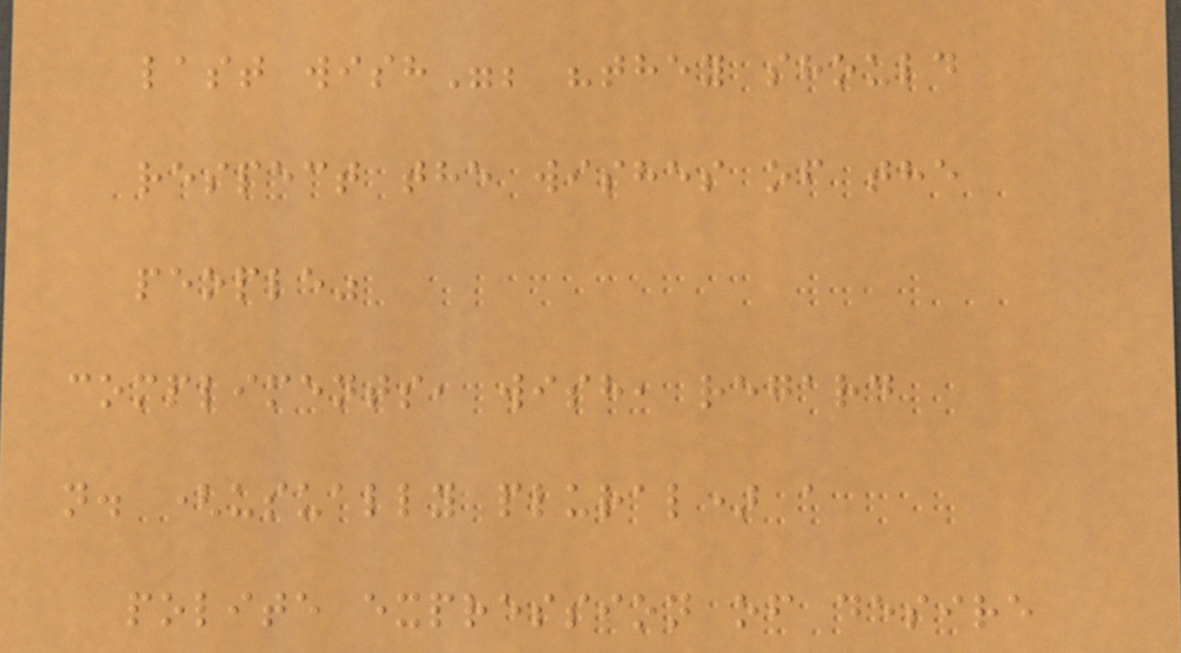last wish"; "they should
respect the wishes of the
people"
compliments, wish, regard
n. (usually plural) a
polite expression of desire
